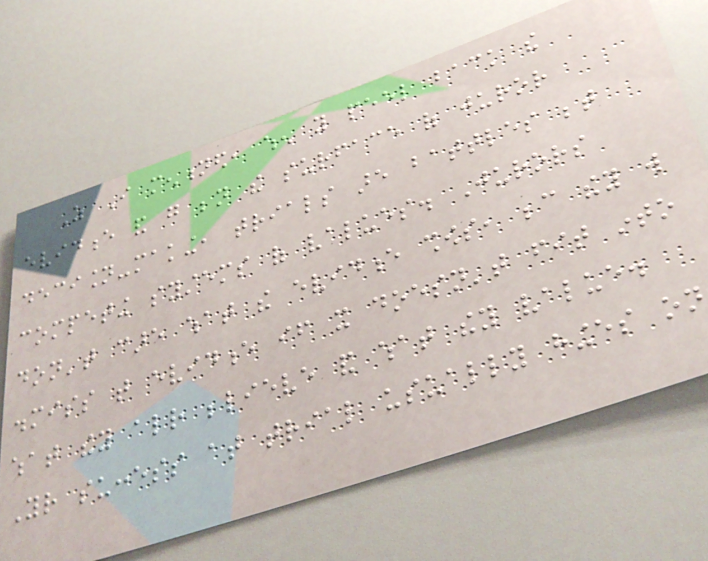As I mentioned, when you peel back the
evidence and go beneath the surface of juror
decision-making, trials are battles between
competing systems of values. Jurors
don't care what the evidence shows, because they will
dismiss that evidence if it doesn't fit into
what they already believe and what they value.
Your success at trial usually hinges on
